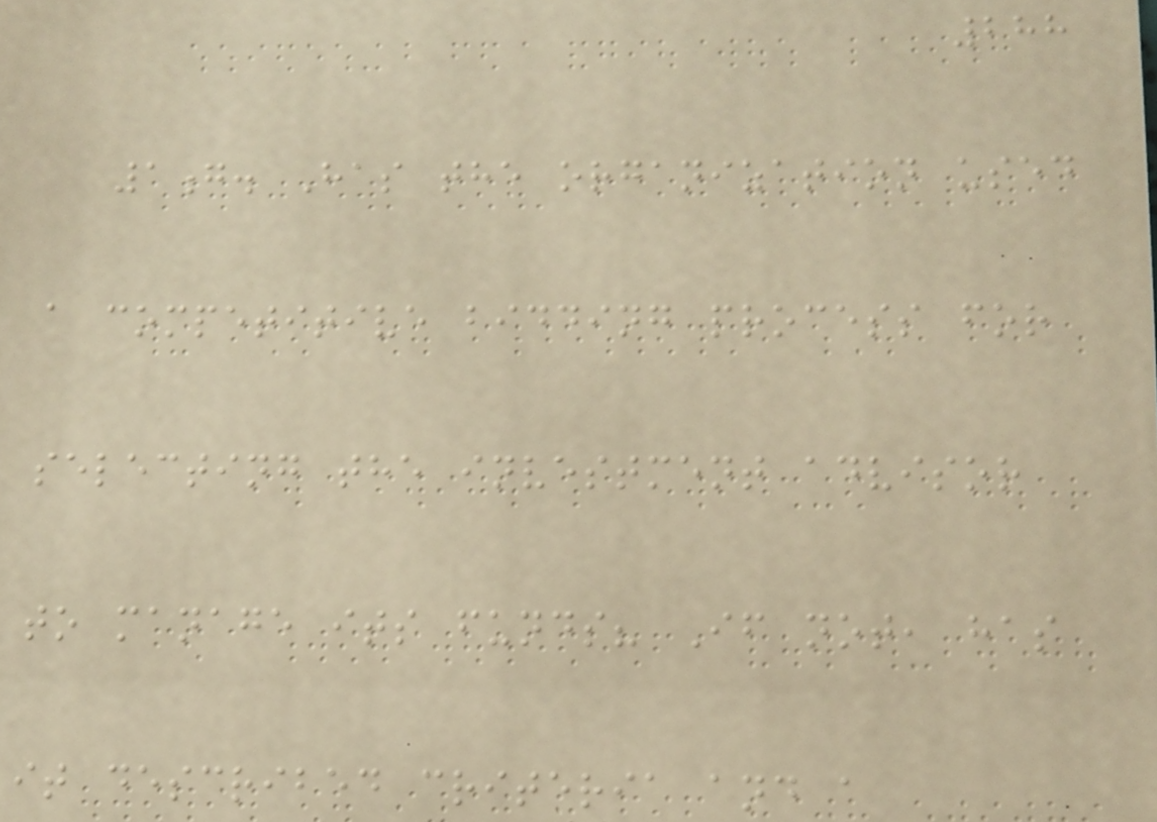288
1g. Has the organization used
a competitive bidding process for
selecting the investment advisor
to manage its funds? If not, has
it described criteria and a
